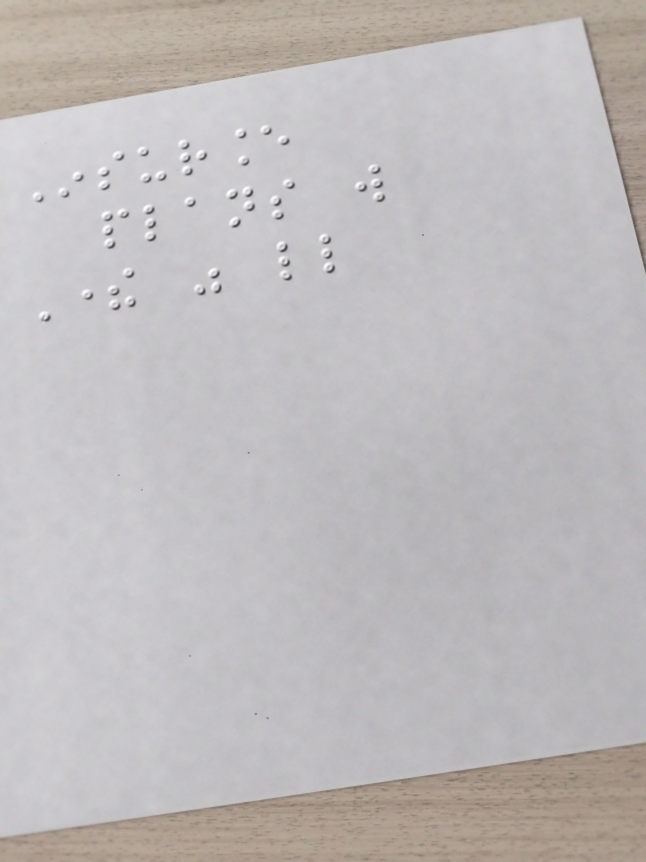Insurance
plans will
There was little
